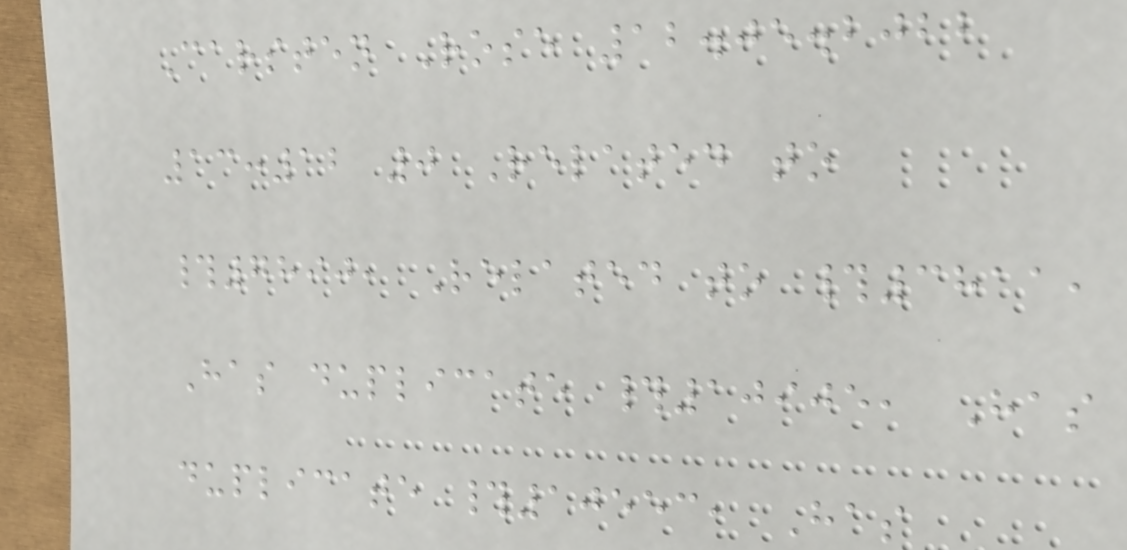Carsten Rose 12.05.2022
13:12 0 Related to
#7890, Related to #3811,
Has duplicate #10905, Has
duplicate #10553, Has
